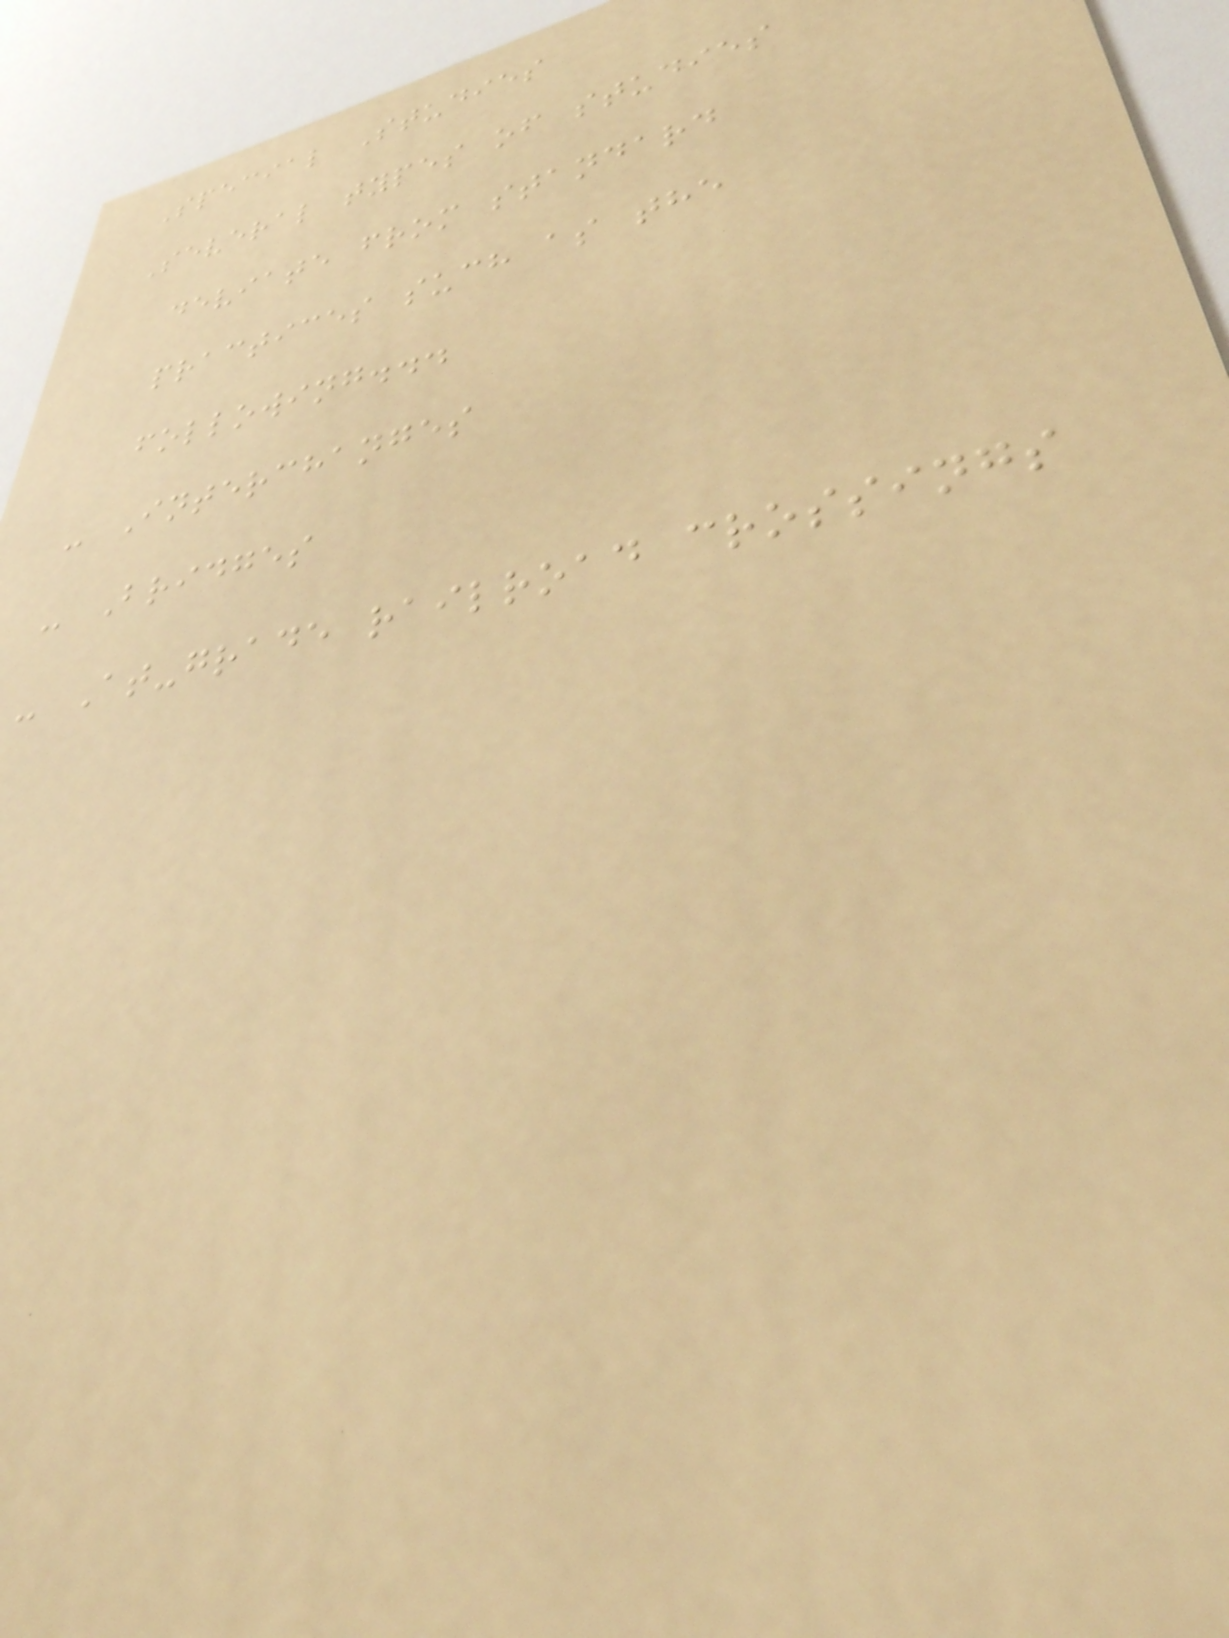Special Studies
Several types of studies
deviate from standard
practices such as the
following...
- Interchanges
- Bridges
- At-grade railroad crossings
